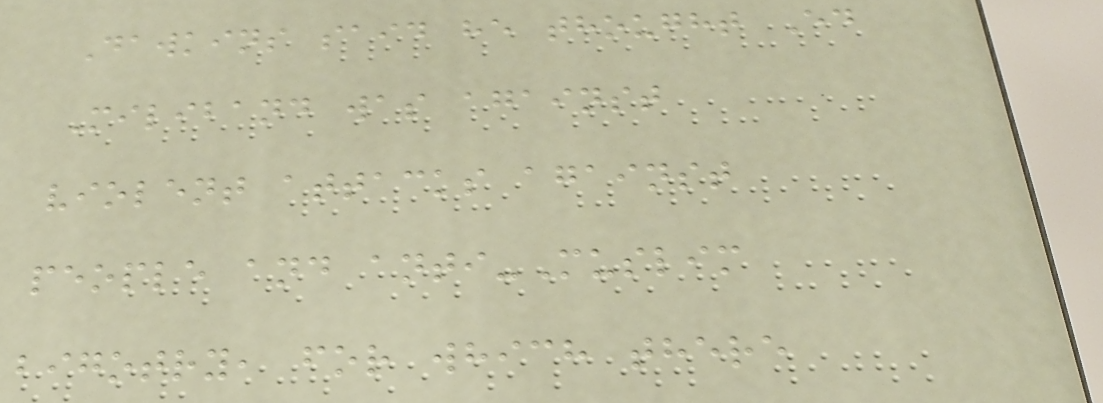Dawkins said he thought Ed
Miliband was against
violent attacks against
people and anti-Muslim
bigotry, for which there
